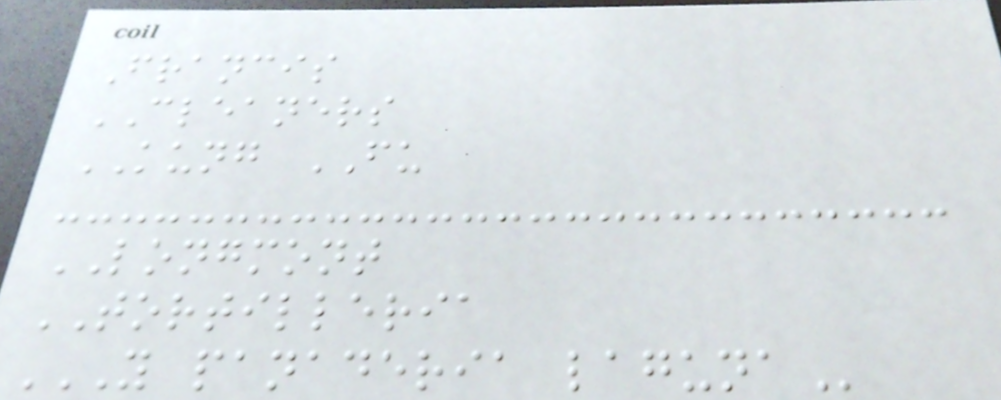Francis
CLEANERS
KUNG FU
LONGMONT
TORTILLERIA
Y PANADERIA LAGUNA
